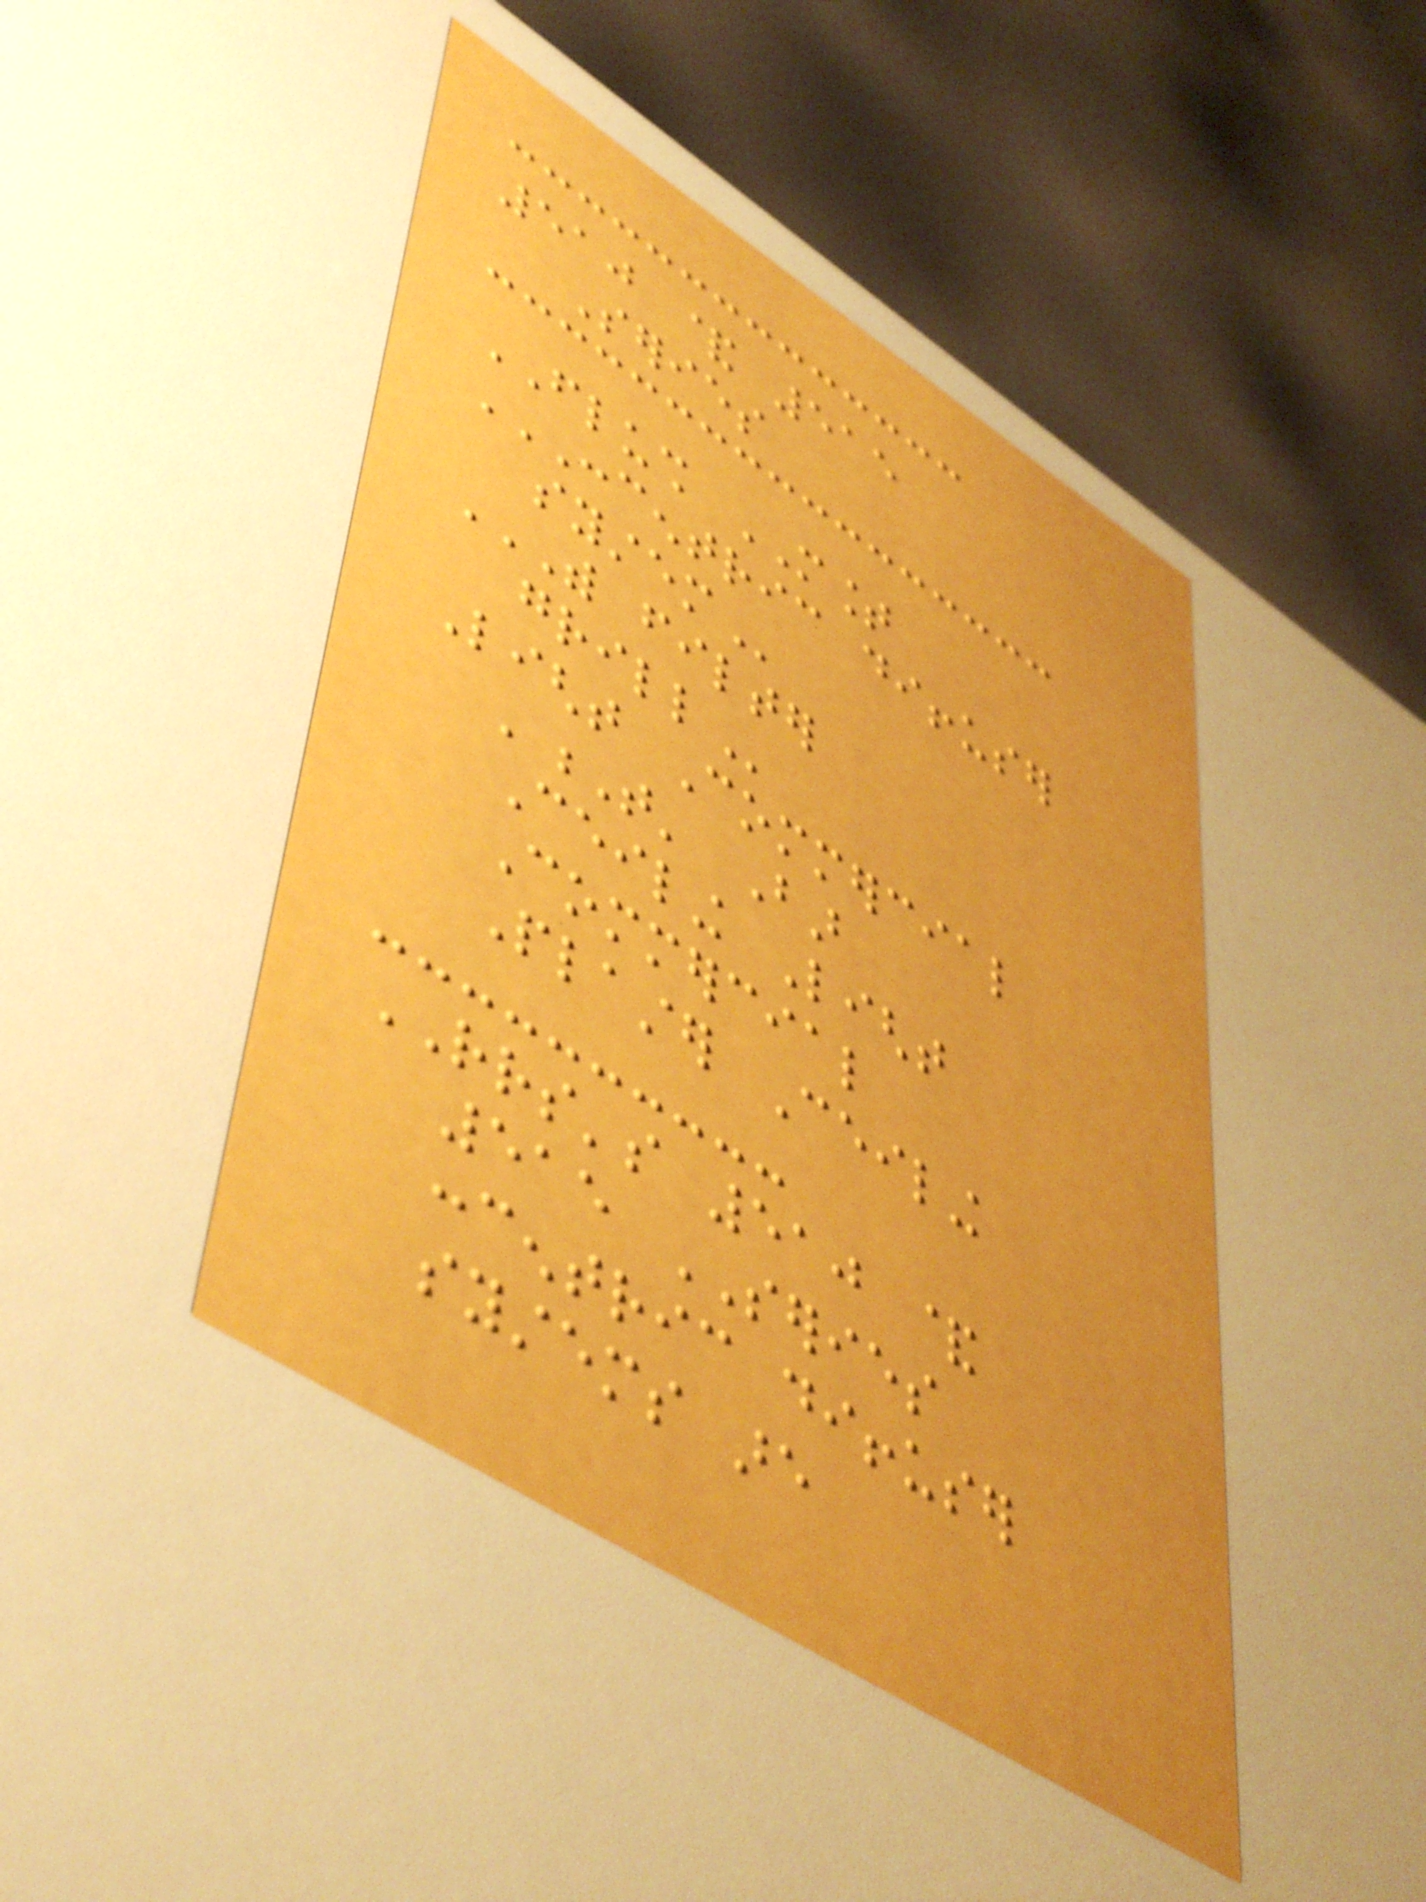510 & 515
Series
FLUSH MOUNT
CONCENTRIC DIFFUSER
SYSTEM
WITH FILTER
GRILL
Light Commercial
'T' Bar
Ceiling Light
Commercial
Plaster Ceiling
RRS's 510 &
515 SERIES
concentric diffuser
systems are
